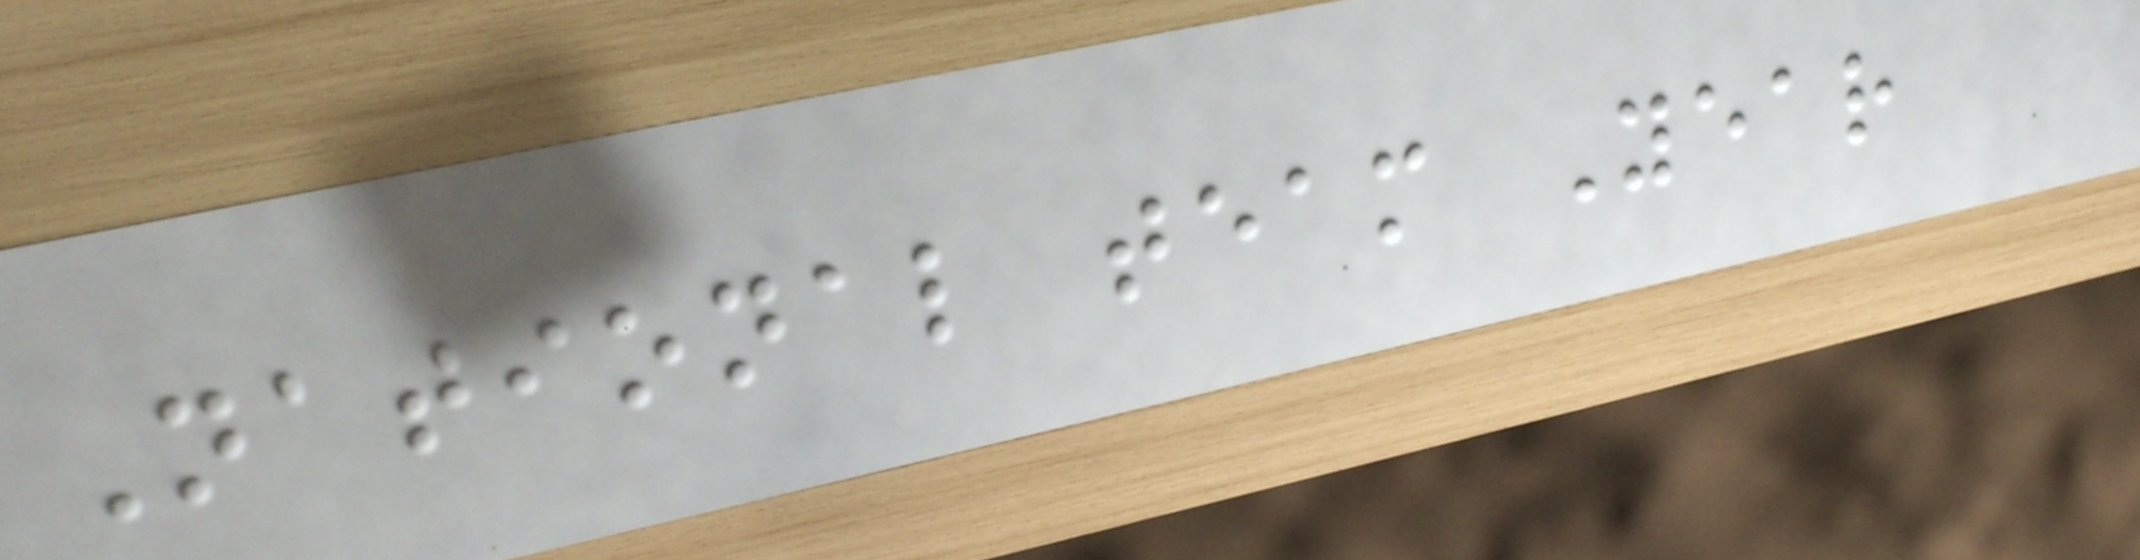National team Year
